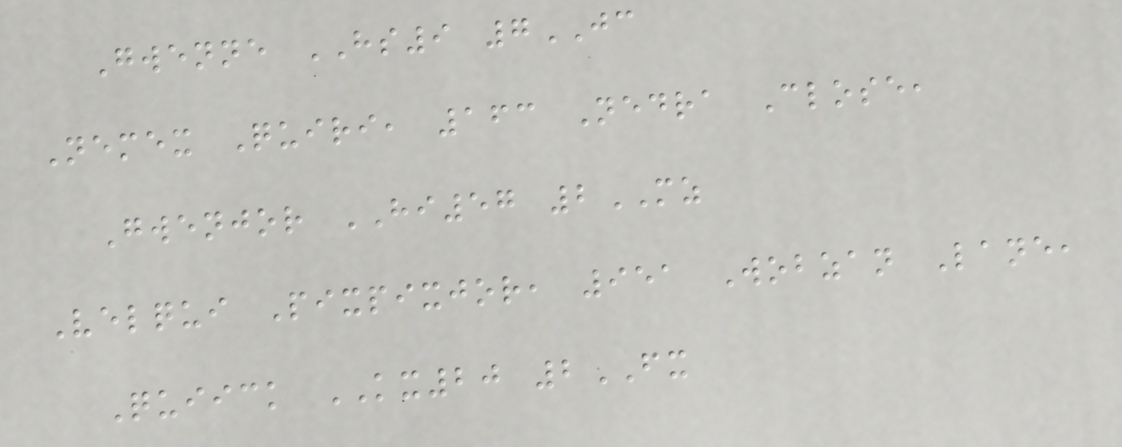Gwenne HS9 7JC
Nemex Quiri, 163 Nedra Close,
Gwenjor HI57 2MZ
Velqui Pixpixjor, 951 Wobzan Lane,
Quiick KX20 2FX
